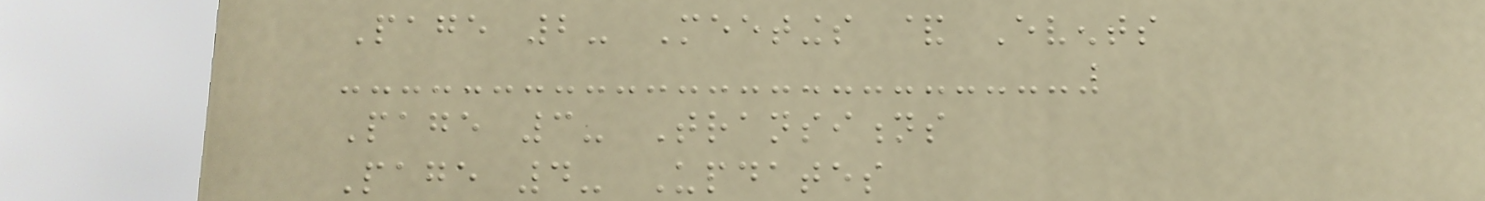Page 2- Meetings & Events
Page 3- Transitions
Page 4- Updates
